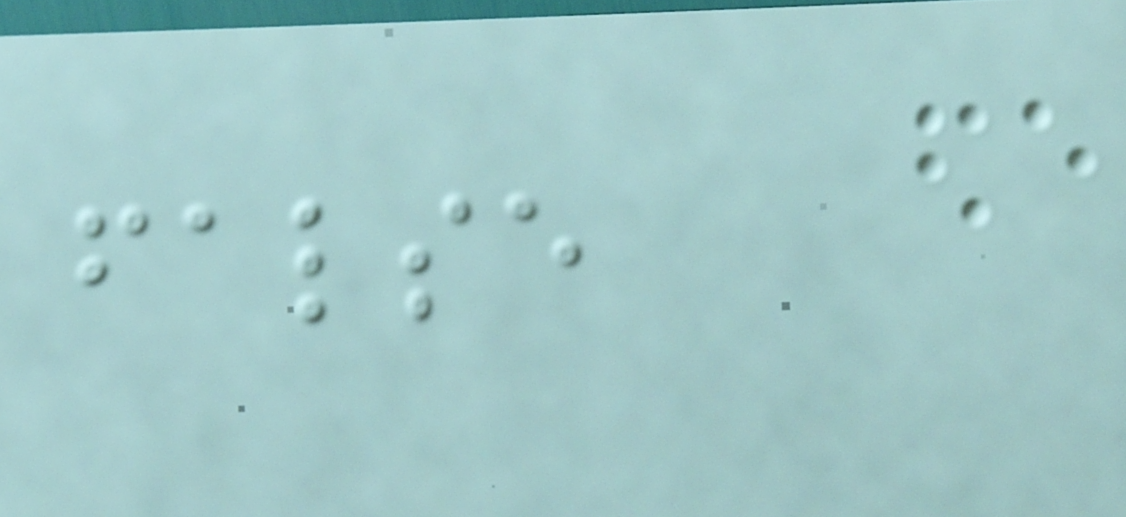false
